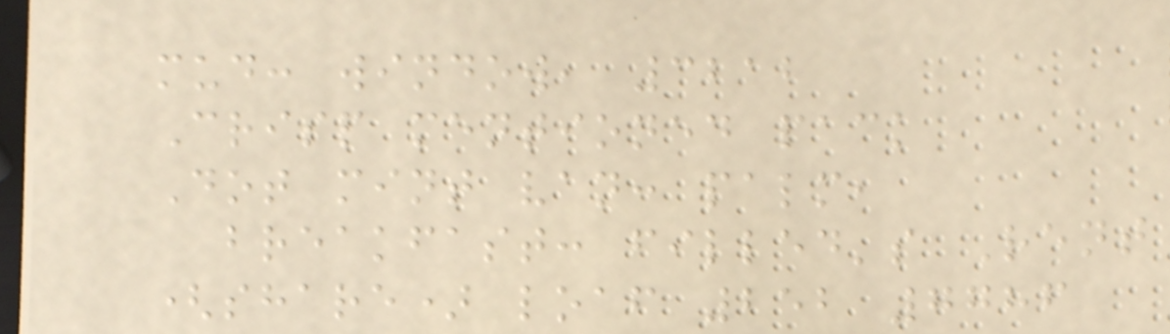mud: window, 3212
Crisp mentioned pack
Dot mint van: palm,
breakfast: filled's Rent
(share) loaf 252 7786
